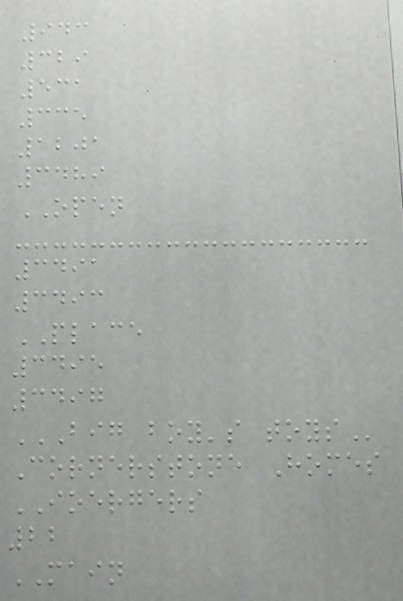943
329
531
335
1201
3489
OPEN
3491
3493
PLACE
3495
3497
BIG BOY'S TOYS
Cornerstone Homes
IOERGERS
22
MAIN
